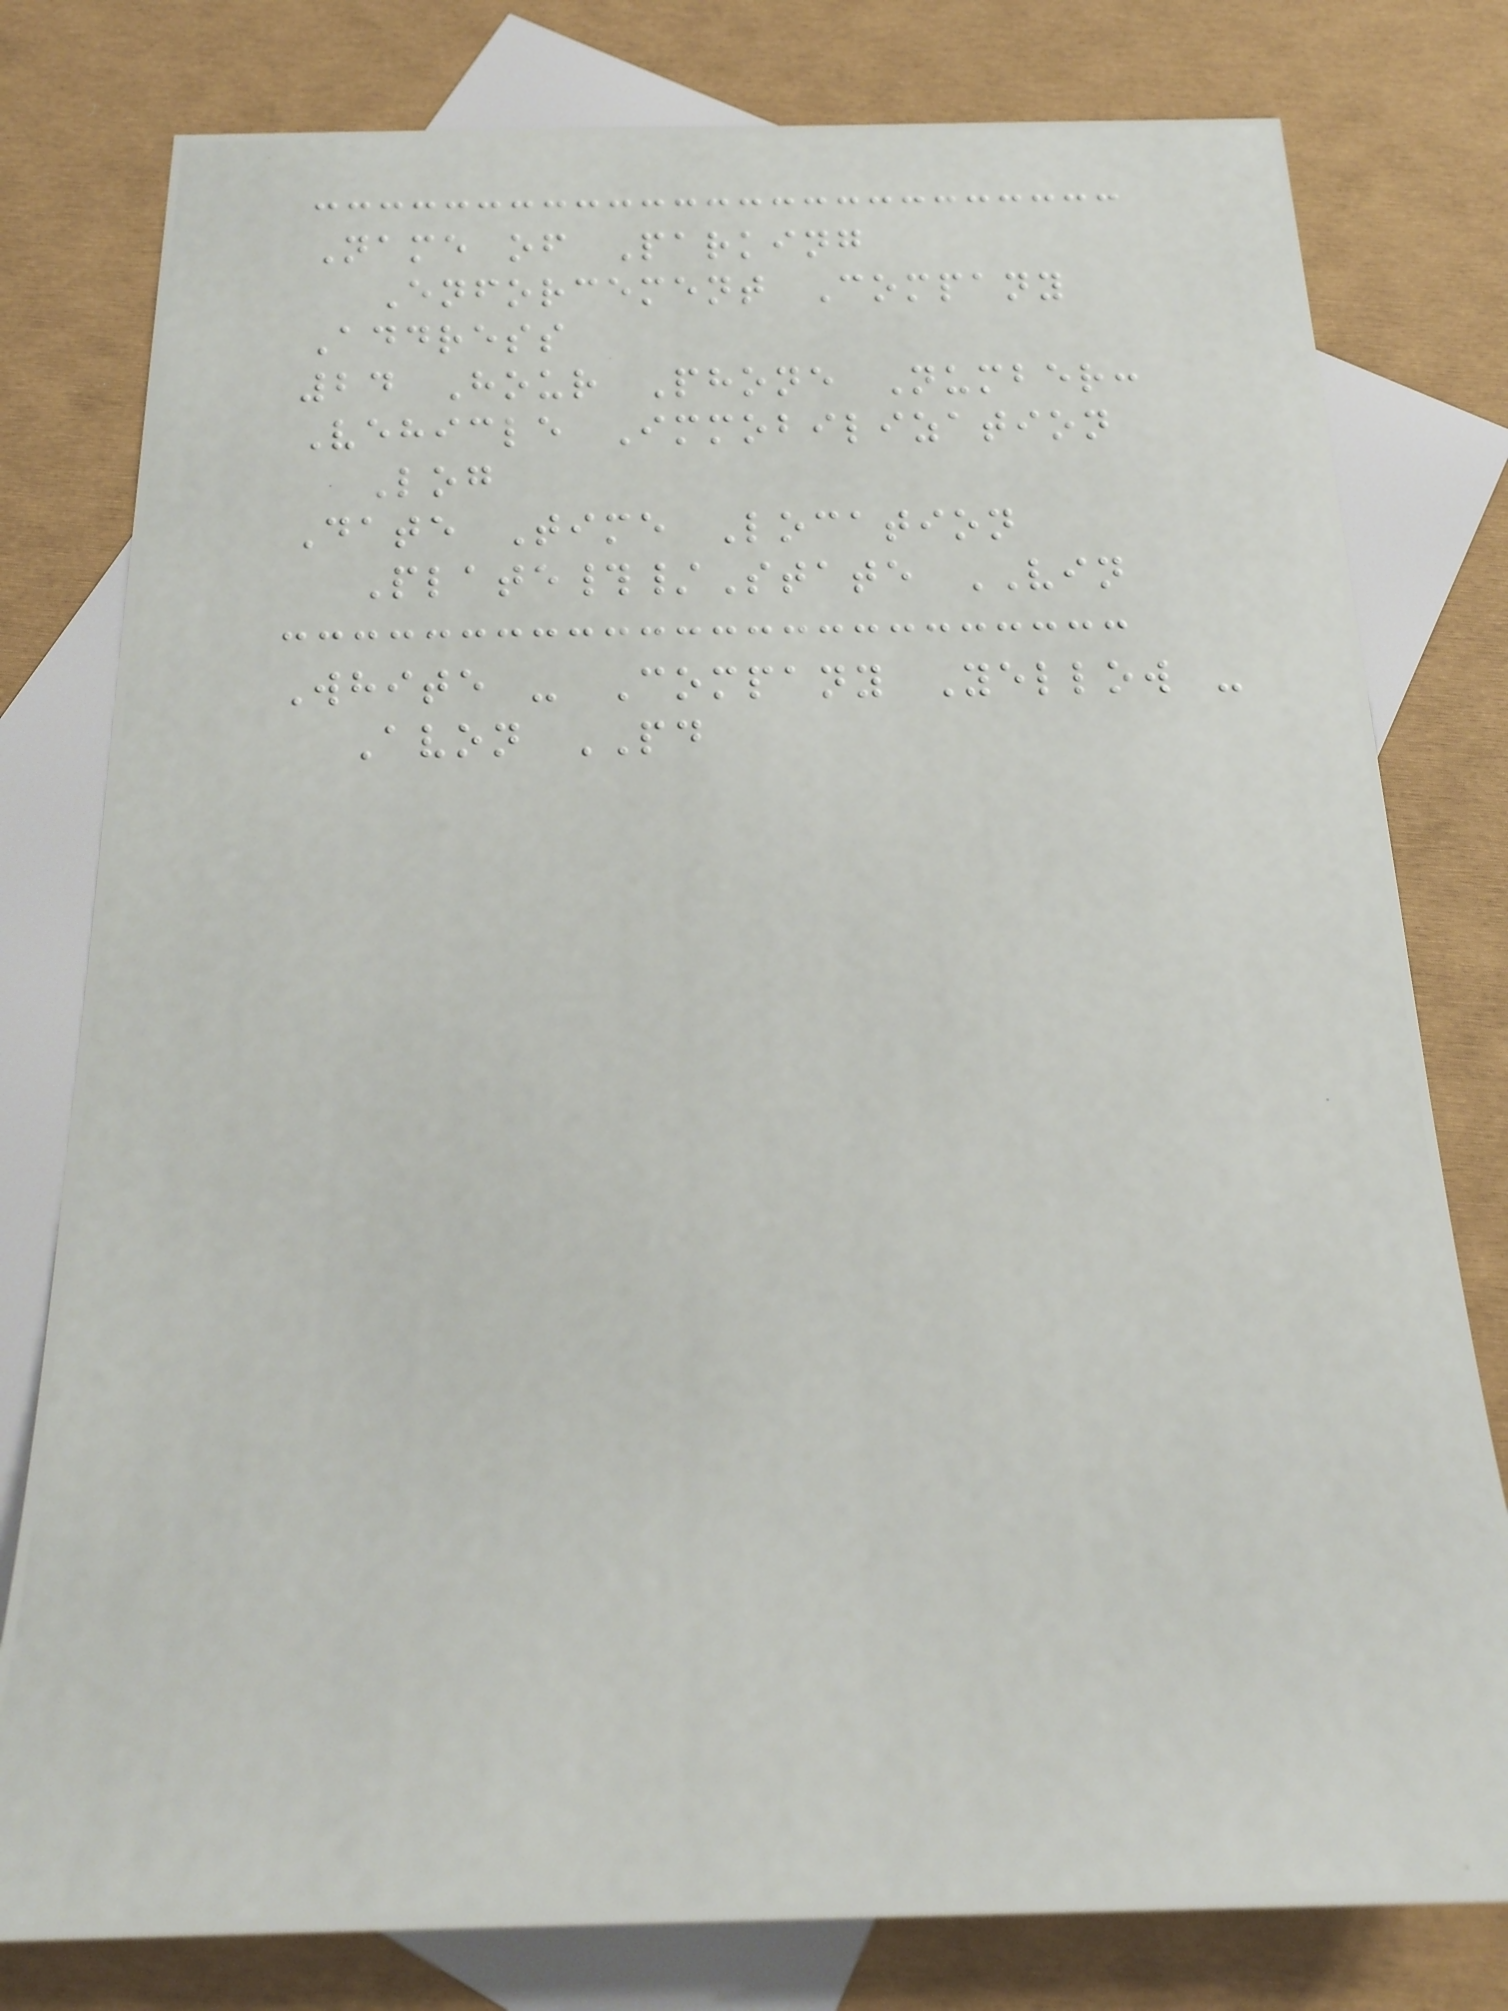Name of Parking
Enforcement Company
Address
24 Hour Phone Number:
Vehicle Immobilization
Log
Date Time Location
Plate#/State VIN
White - Company Yellow -
Avon PD
